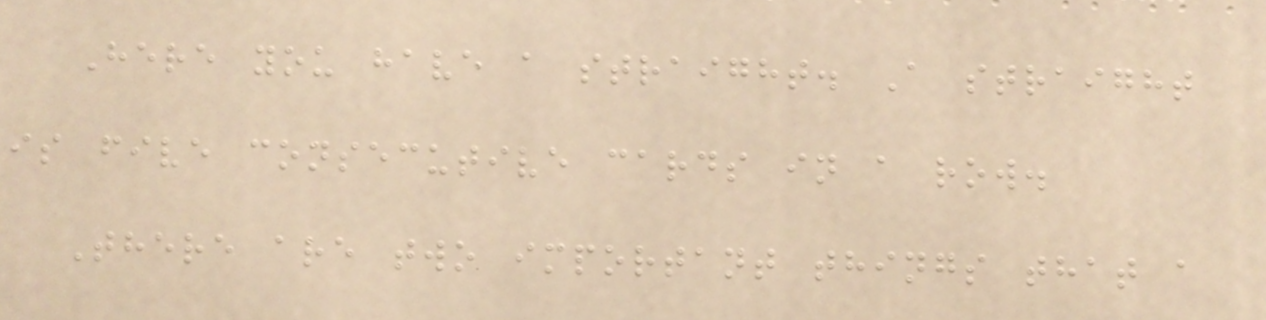Here you have a straight. A straight
is five consecutive cards in a row.
There are two important things that a
